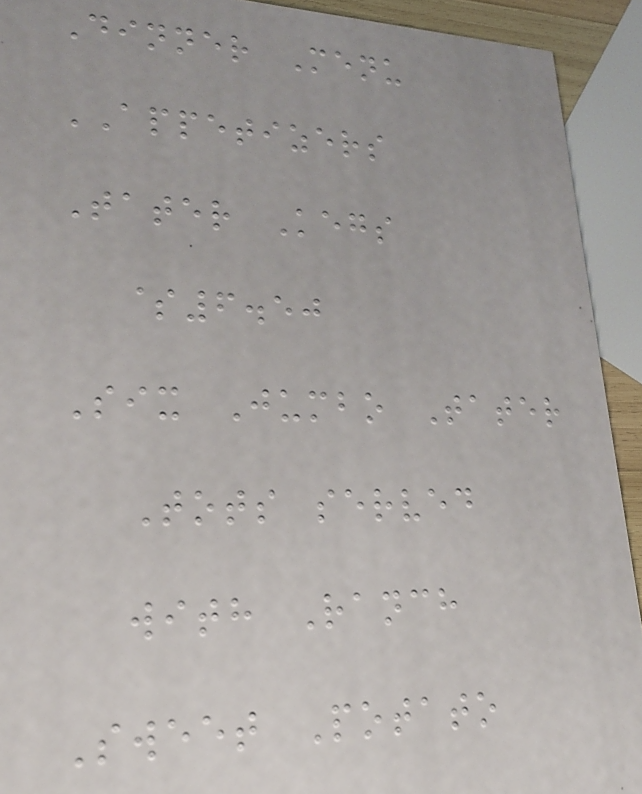Dinner Menu
APPETIZERS
Tater Kegs
$6.50
Six Jumbo Tater
Tots served
with Ranch
Sweet Potato
